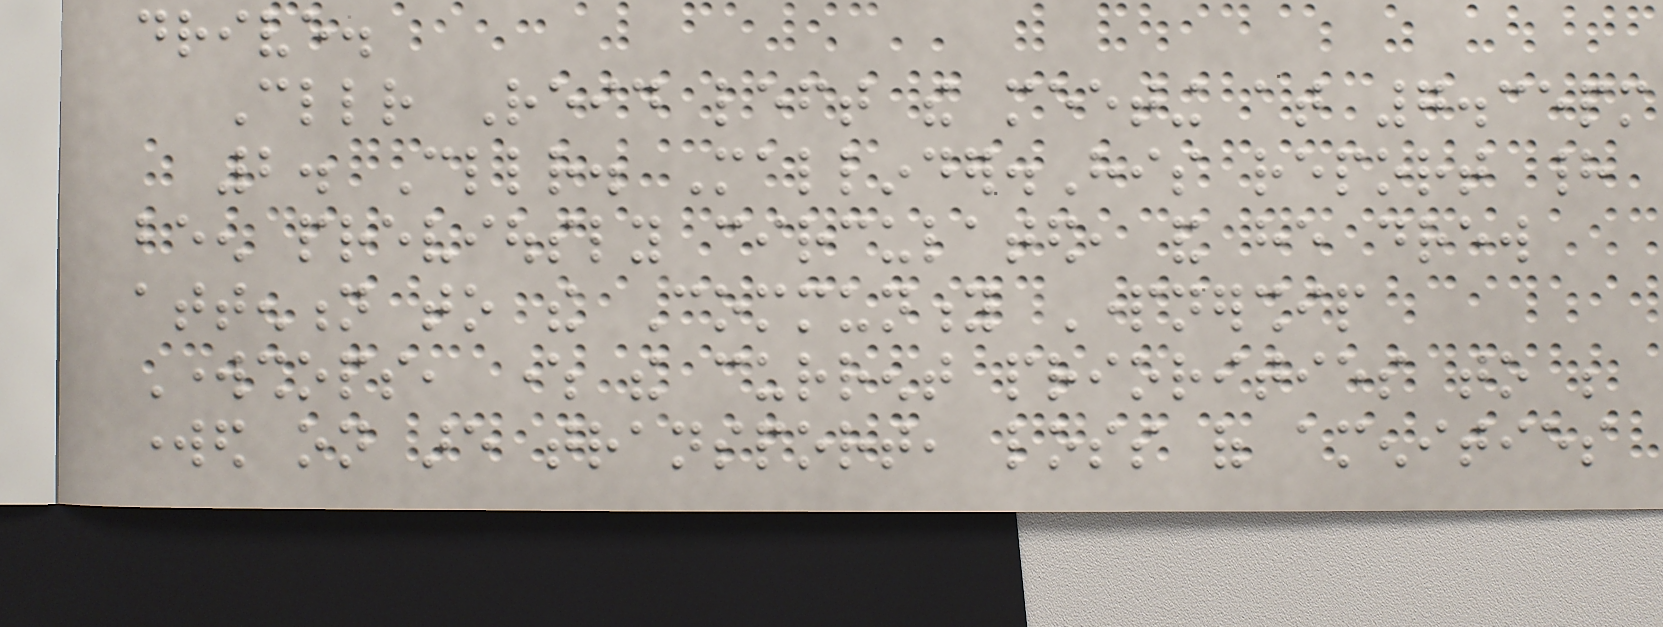drive.
Cllr Reid left the meeting at 7.35pm
2. Cllr. Mallinder.His report had
been previously circulated, and he drew
attention to the Community Partnership
Workshops, where the current priorities to be
worked on are transport, loss of amenities
